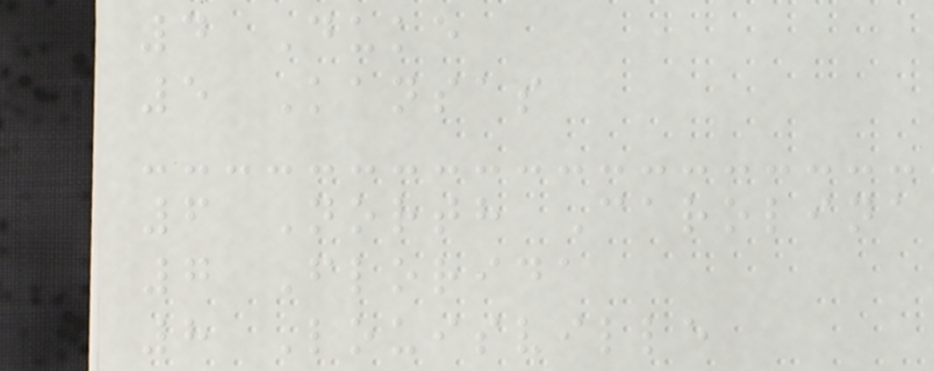4 Duke
5 Kansas
6 North Carolina
7 Florida
8 Louisville
